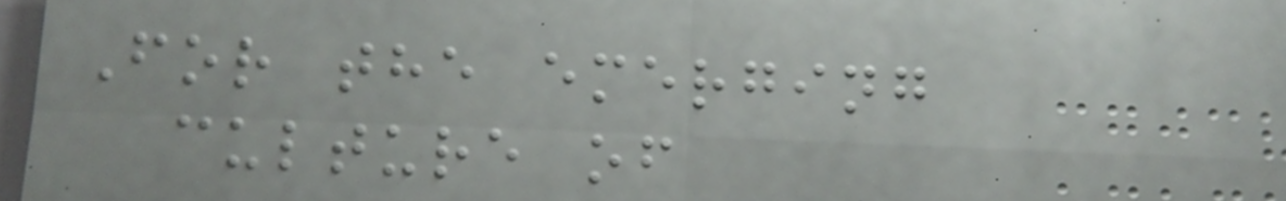For the emerging
culture of
